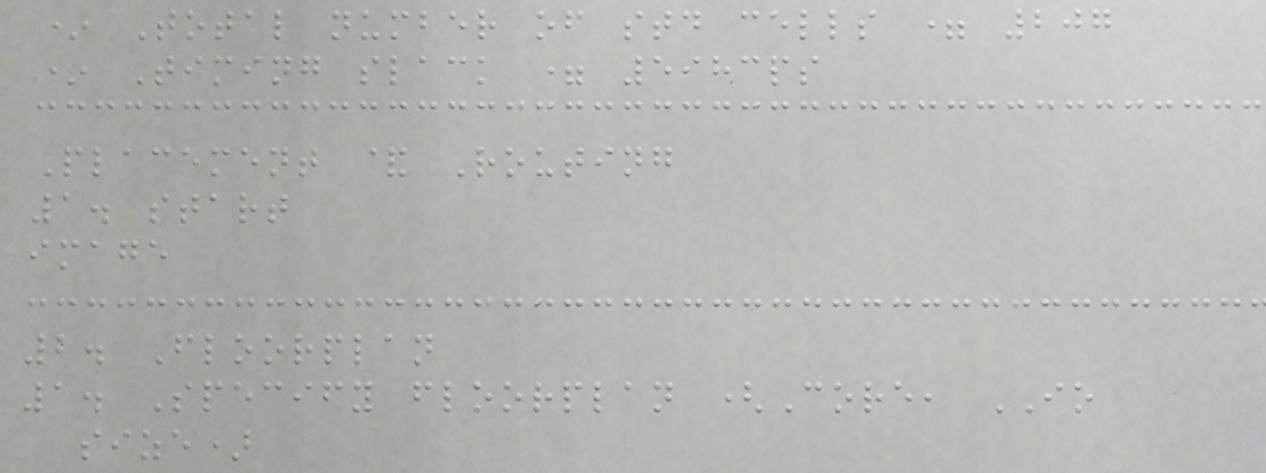* Total number of std cells = 207
* Timing slack = 5983ps
Placement & Routing
1. start
image
2. Floorplan
1. Specify floorplan (Core, IO
size)
